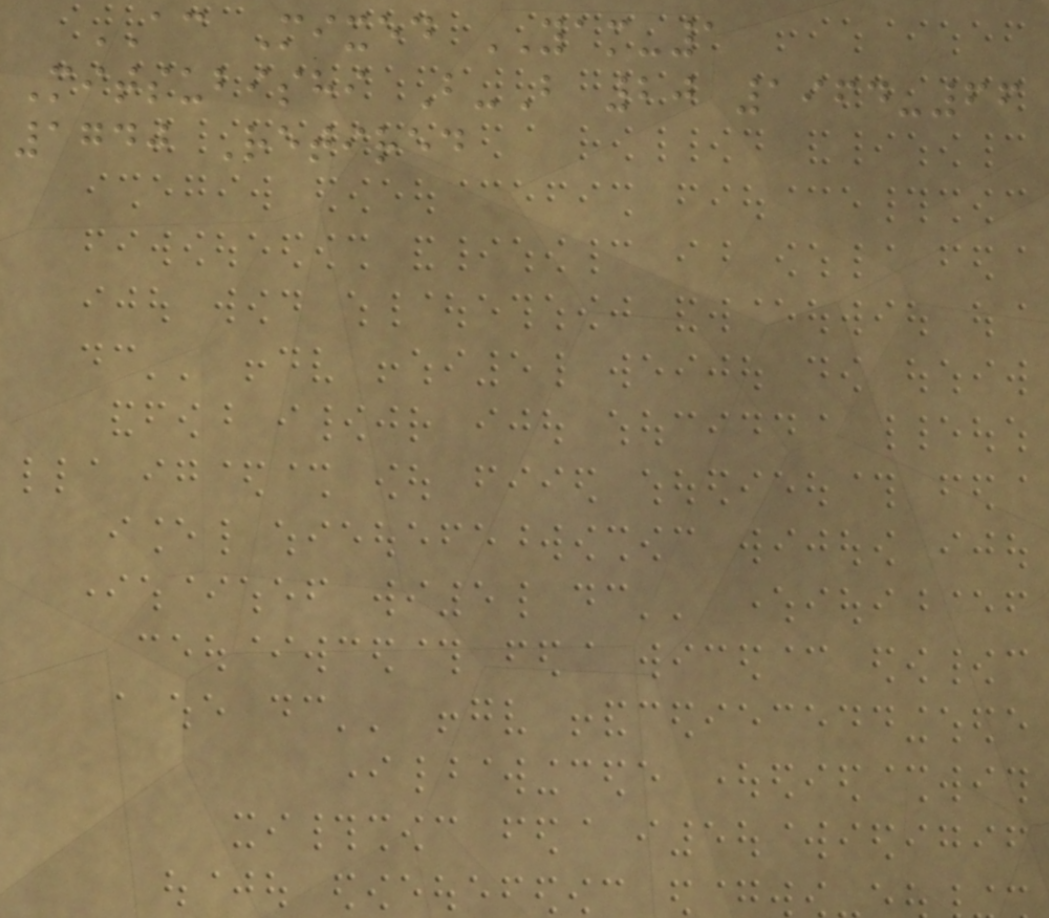AC Mixed YAM-1
Mitsubishi B-B 20 1964-66
1740 Retired
